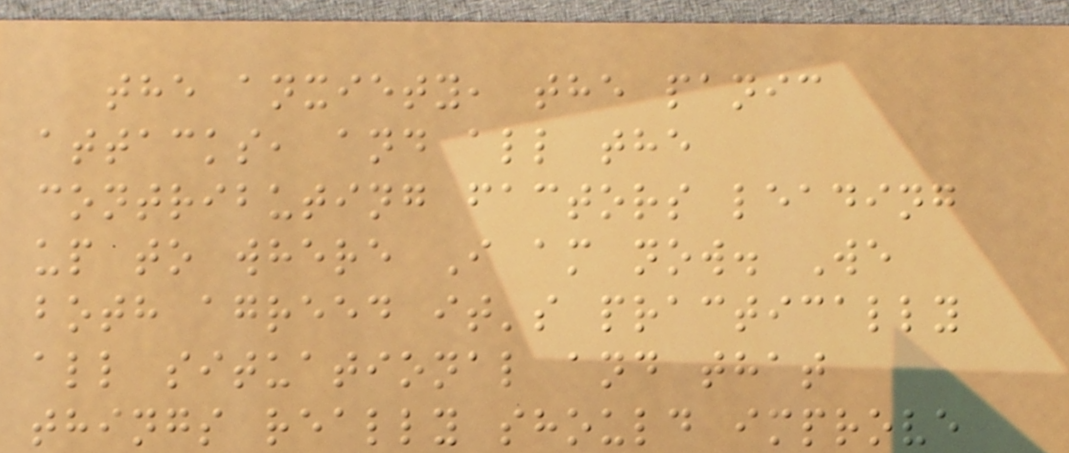the anxiety, the panic
attacks, and all the
contributing factors leading
up to where I am now. We
both agreed it's practically
all situational and that
things really should improve
